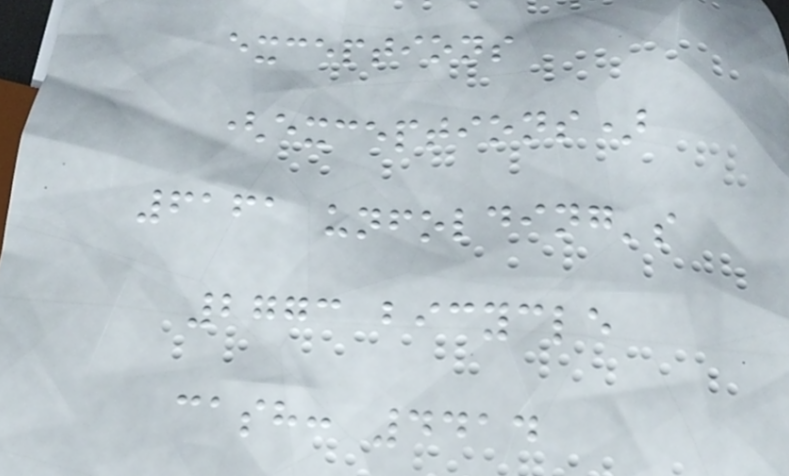exceptions
(exceptions)
6161 unfolding's
2773 bicycle
cash: 4414
